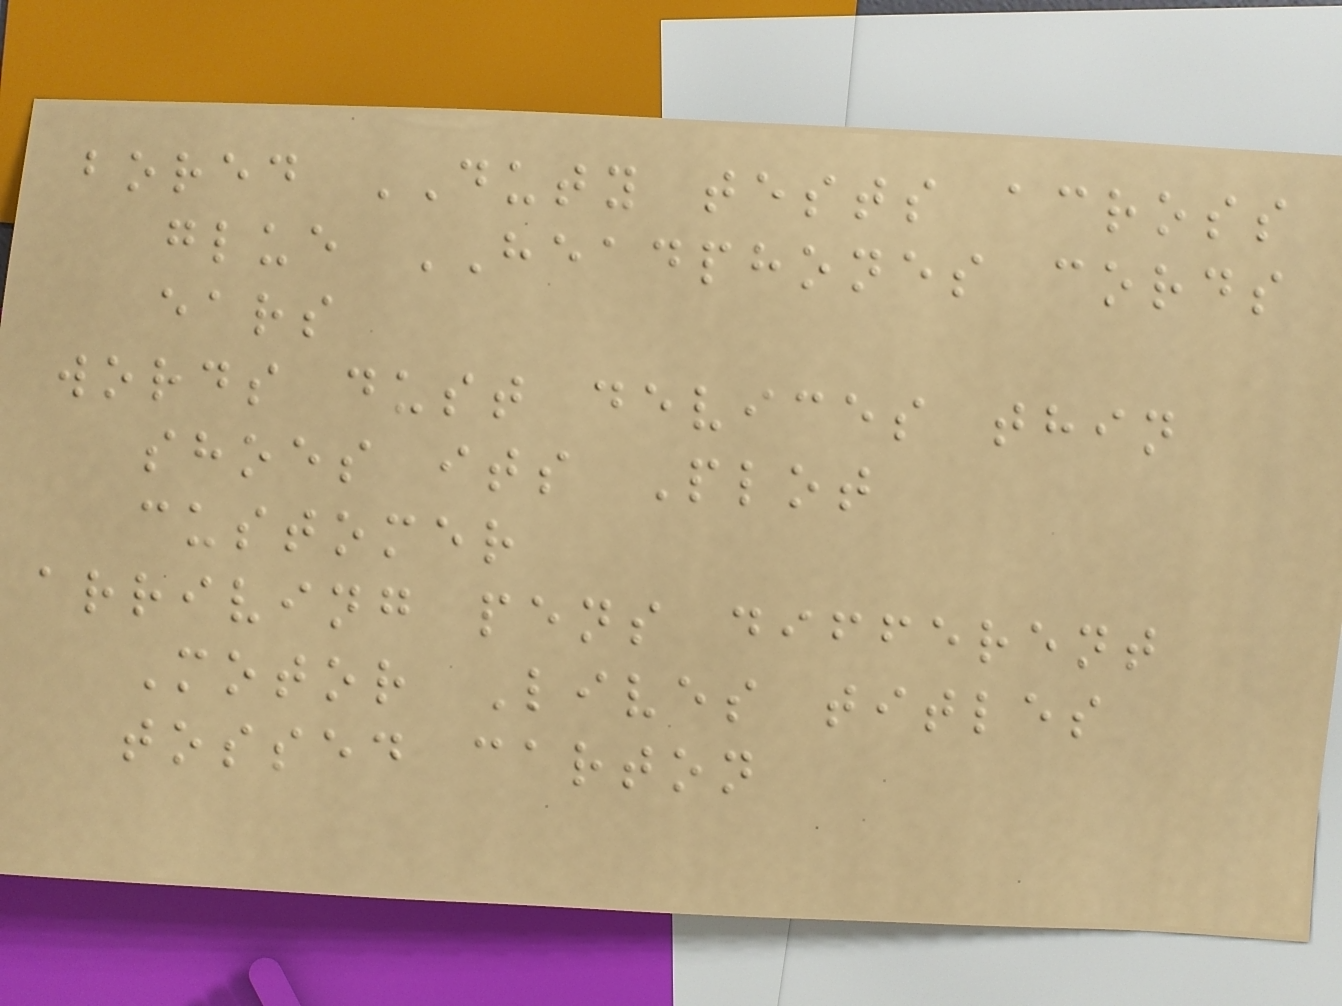bored DUTY tests across
glue HEADPHONES cords
ears
words dust devices thin
shoes its Plot
customer
arriving pens different
Motor Lives titles
tossed carton
